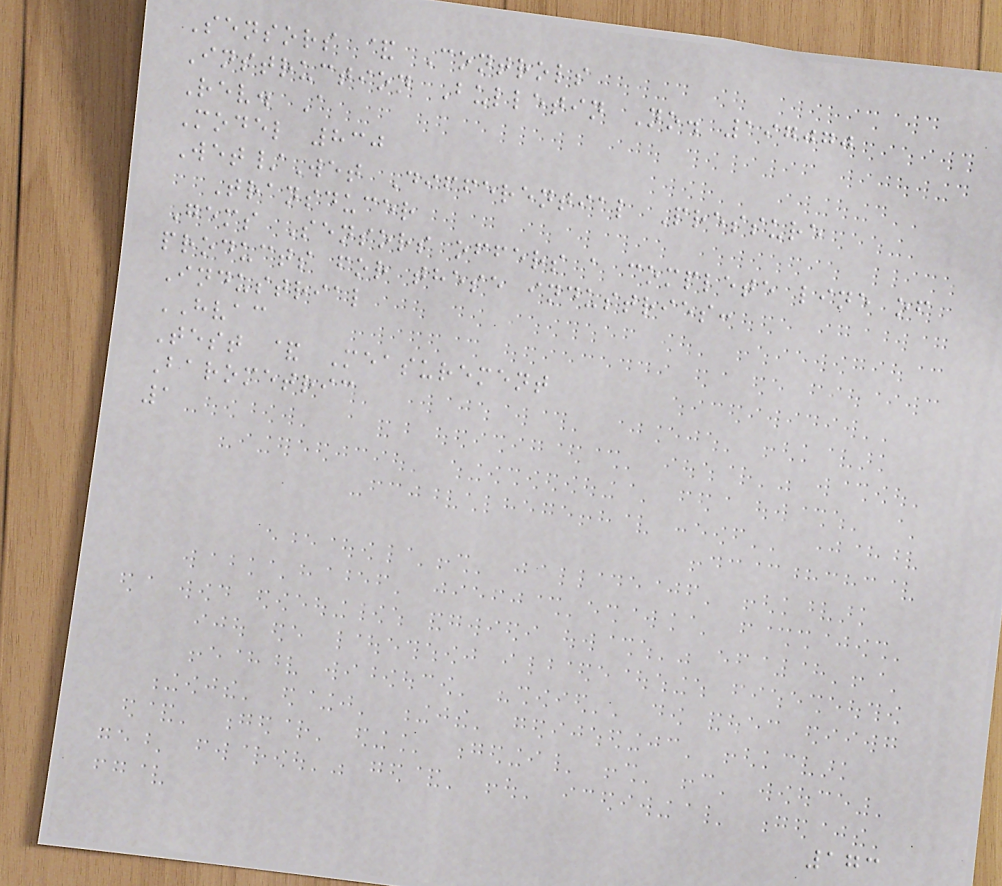Sensors & Controls
Instruction Bulletin No. 197070
Rev. A
Model 830
Wet/Wet Differential Pressure
Transducer
Gems Sensors offers a complete line of
products for these industries:
Industrial
HVAC
Test & Measurement
Barometric
1
173
